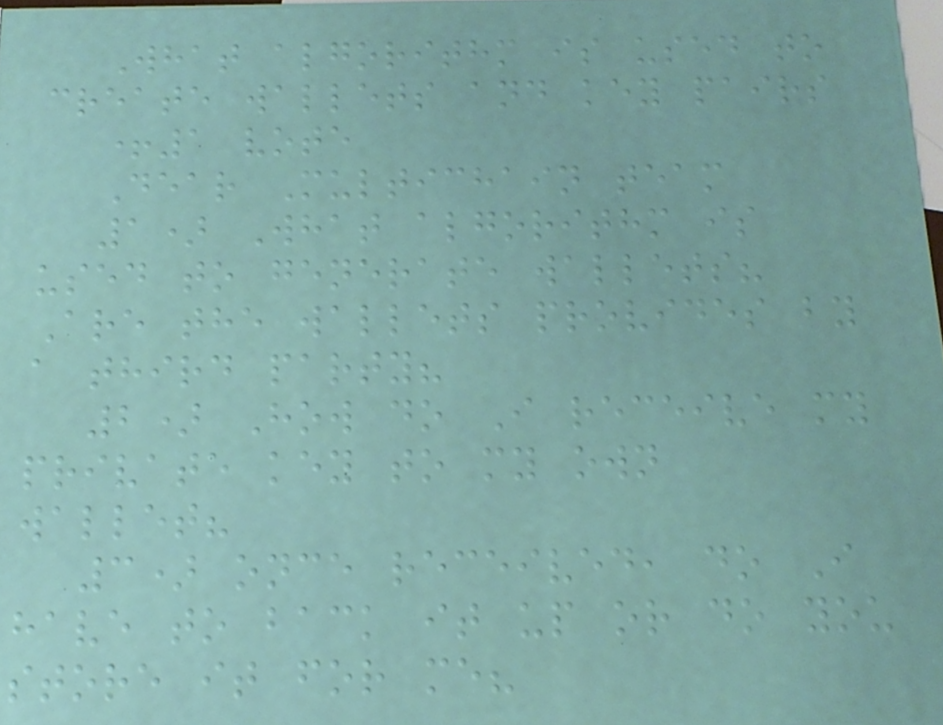What algorithm is used to
create wallets and key pairs
+1 vote
Dear Multichain team
1) What algorithm is
used to generate wallets?
Are the wallets provides by
a third party?
2) How do I receive my
private key to my own
wallet?
3) once received, do I
have to back it up or do you
store it for me?
